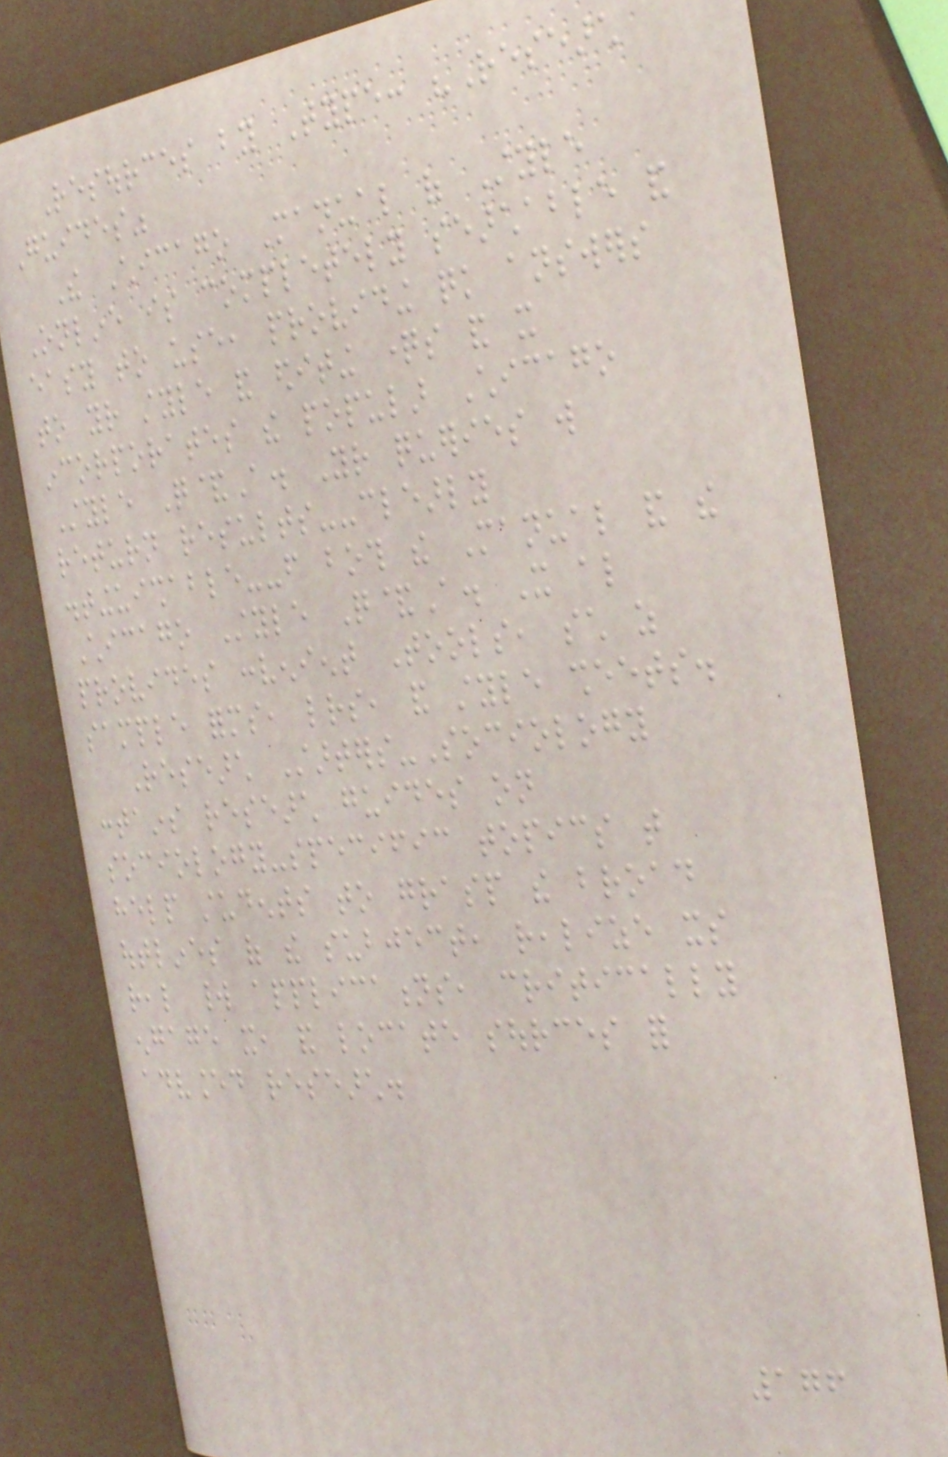Resources by Type: "Research
Guides"
The Chicago Manual of Style
Online is completely searchable and
easy to use, providing quick answers
to your style and editing questions and it
incorporates the popular Chicago
Style Q&A. Your queries will
return results--clearly
distinguishable--from both the Manual and the
Chicago Style Q&A. It also
provides convenient Tools, such as
sample forms, letters, and style sheets.
Research Starters-Sociology
contains research guides on
sociology-specific topics that
help students to grasp the broad
outlines of the subject, realize its
real world applications, critically
engage it, and locate sources for
advanced research.
176
